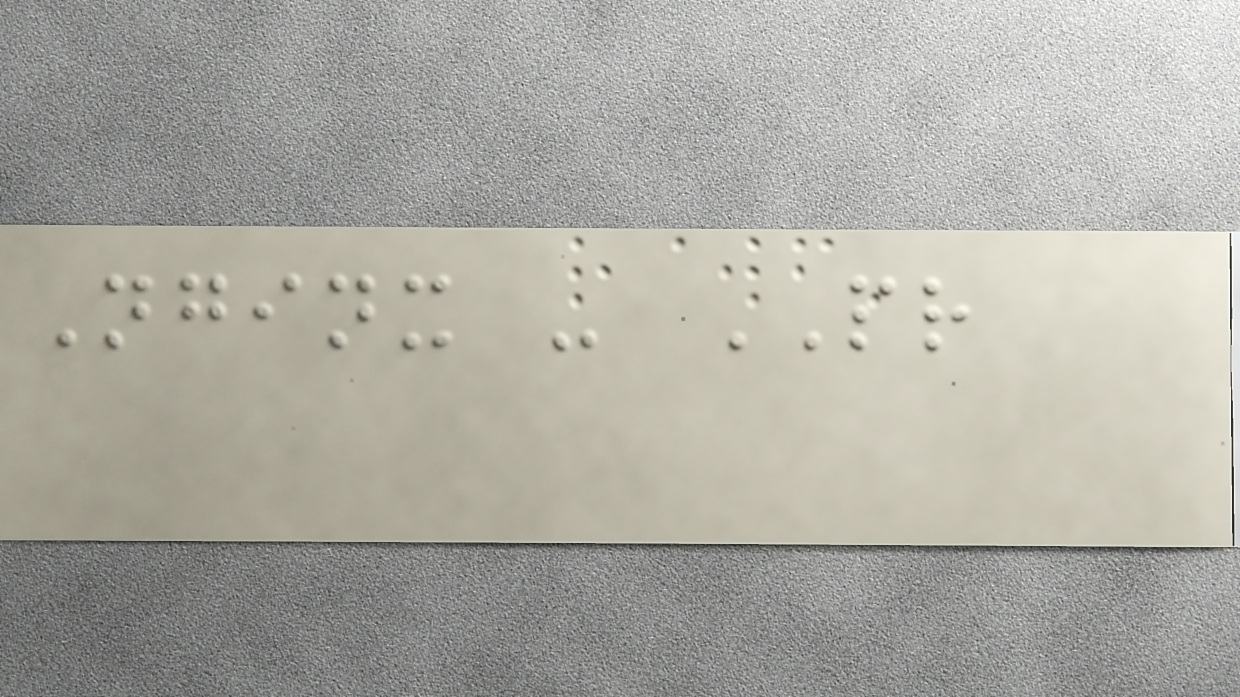Nginx - PR
